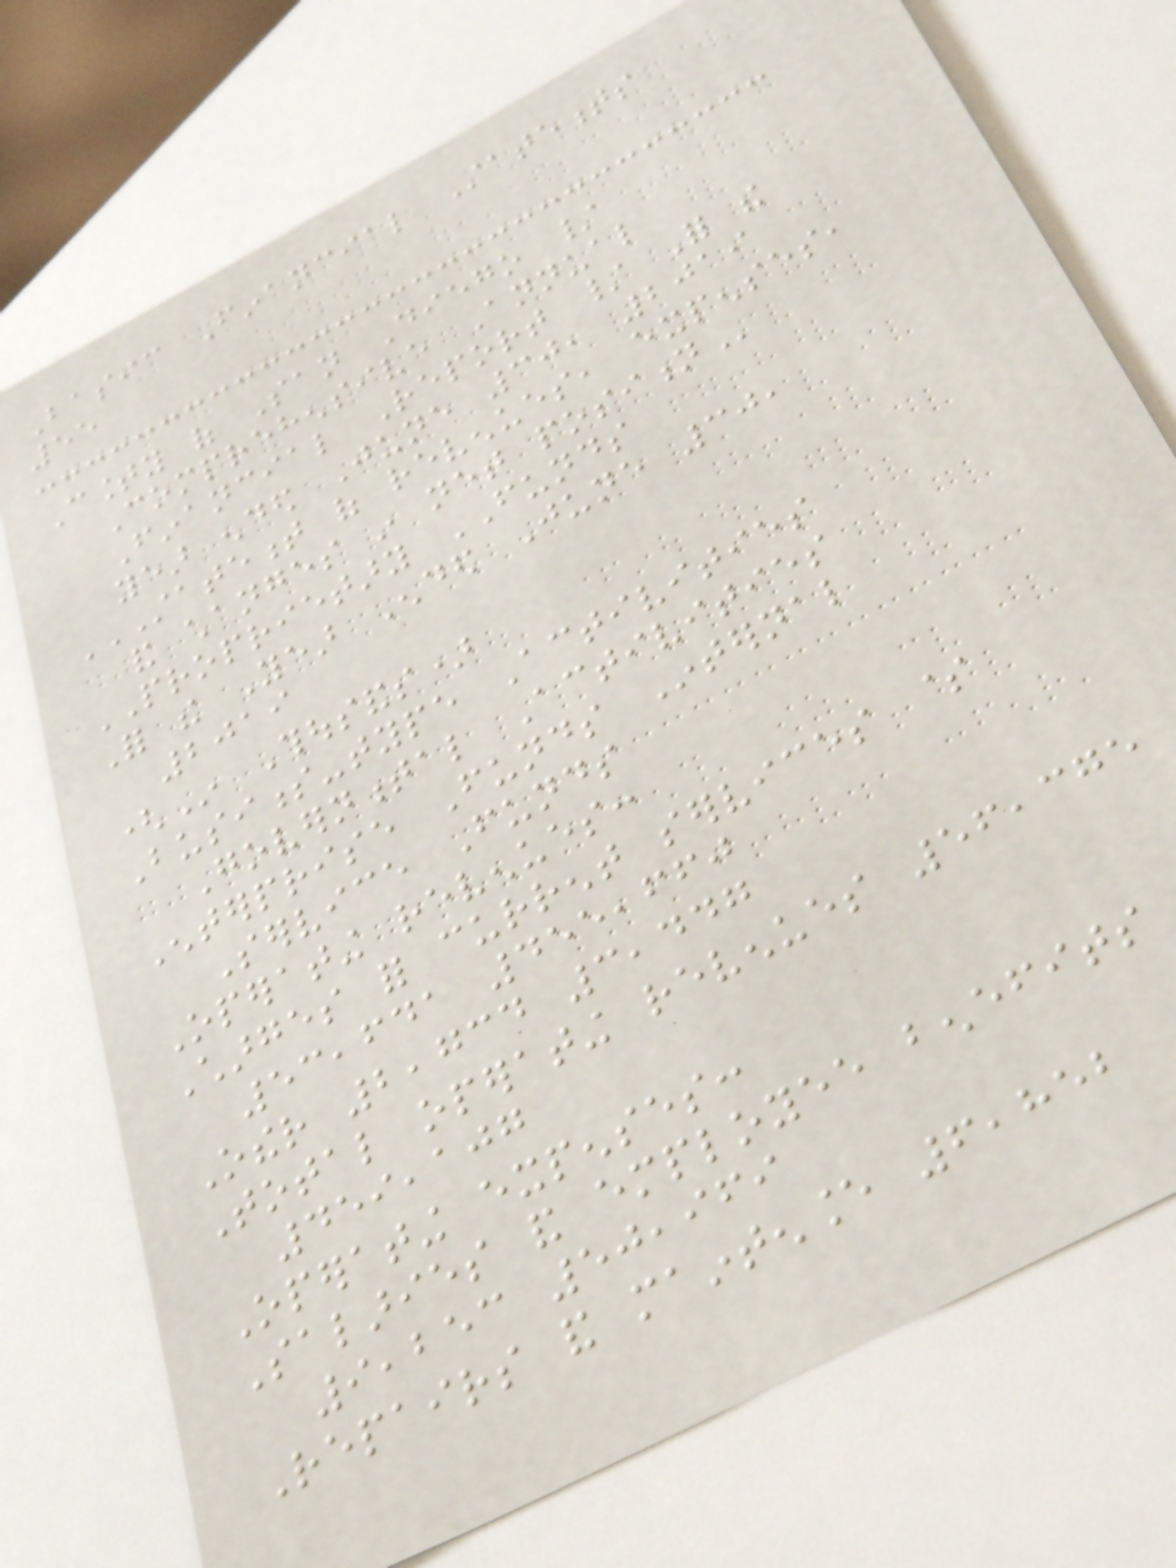Basic Financial Statements
55
County of San Diego /
Comprehensive Annual
Financial Report / For the
year ended June 30, 2019
STATEMENT OF REVENUES, EXPENSES,
AND CHANGES IN NET POSITION
PROPRIETARY FUNDS
For the Year Ended June 30,
2019
(In Thousands)
Business-type Activities
Governmental Activities
Enterprise Funds Internal
Service Funds
Operating revenues:
Charges for current services $
53,641 455,660
Other 2,734 3,447
Total operating revenues 56,375
459,107
Operating expenses:
Salaries and employee benefits
9,253 50,969
Repairs and maintenance 6,852
